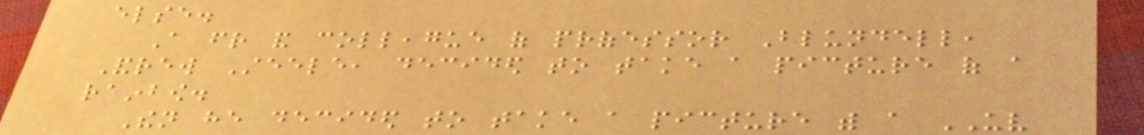else.
A friend and colleague of professor Blundell,
Andrew Steele, decided to take a picture of a
rainbow.
Then he decided to take a picture with a UV
